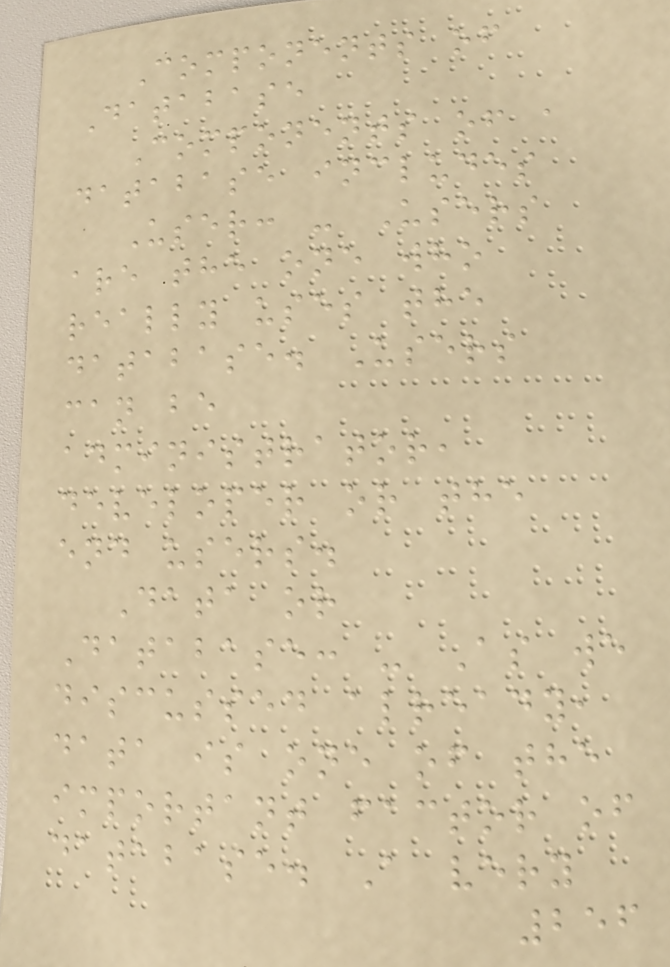Components of
Database
Components of a
database includes
User: - Users
are the one who
really uses the
database. Users
can be
administrator,
developer or the
end users.
Data or
Database: - As we
discussed already,
data is one of the
important factor of
database. A very
256
